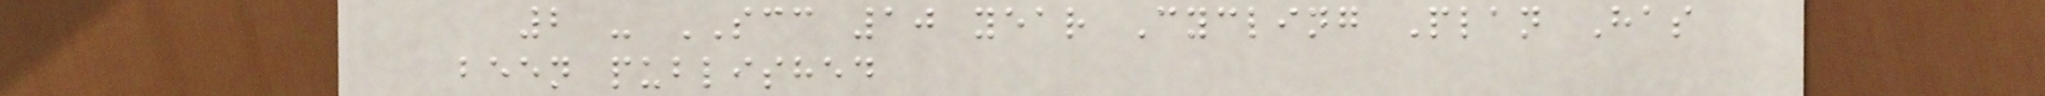2 - SCC 10 year Cycling Plan Has
been published
